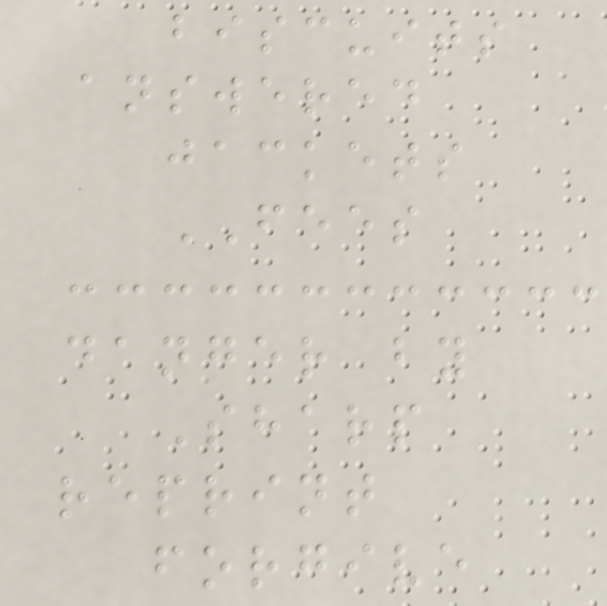biscuits
answered
jackets
FEES
danger by
Sharp
reprint
forgive
